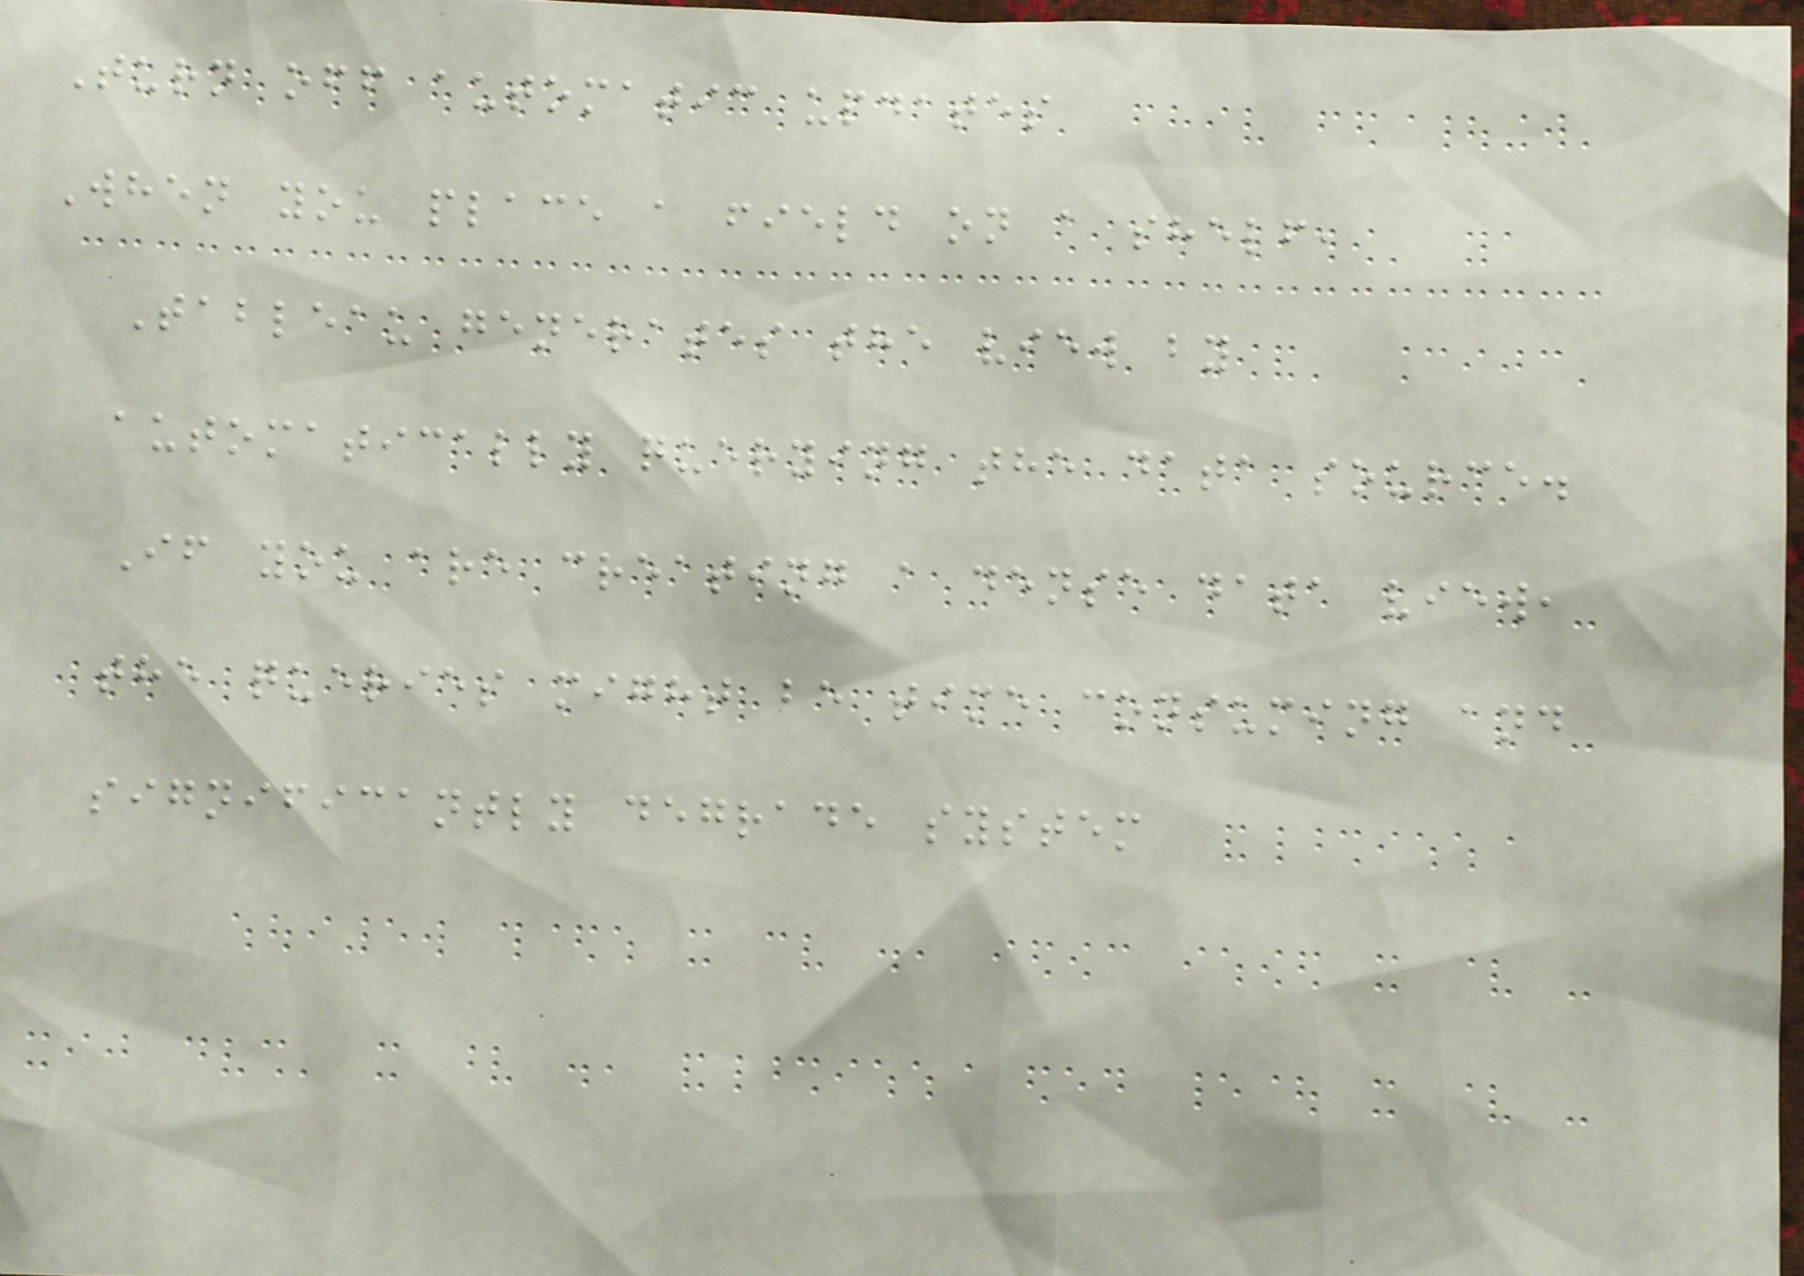Turn off automatic updates
When you place a field on a shelf,
Tableau generates the view by
automatically querying the data source.
If you are creating a dense data view,
the queries might be time consuming and
significantly degrade system
